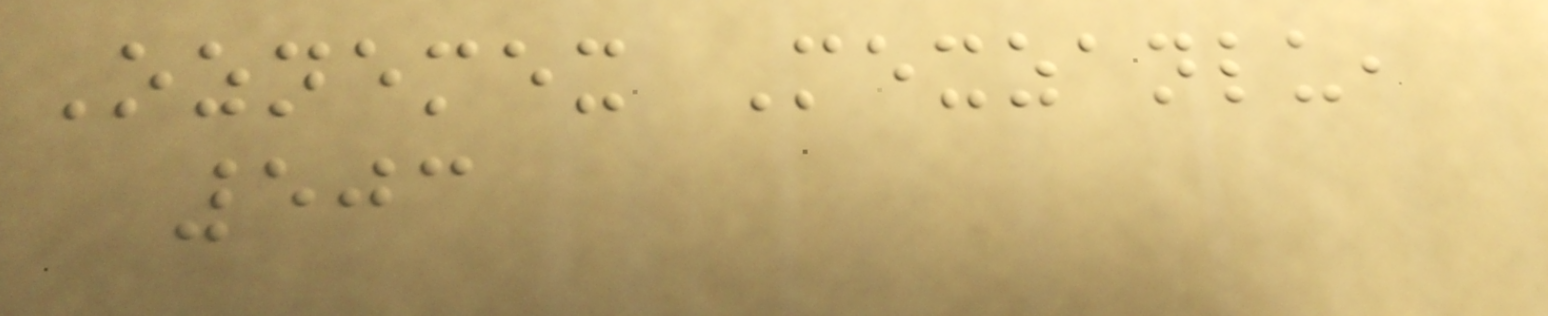Oznemex Mexzanlu,
503
